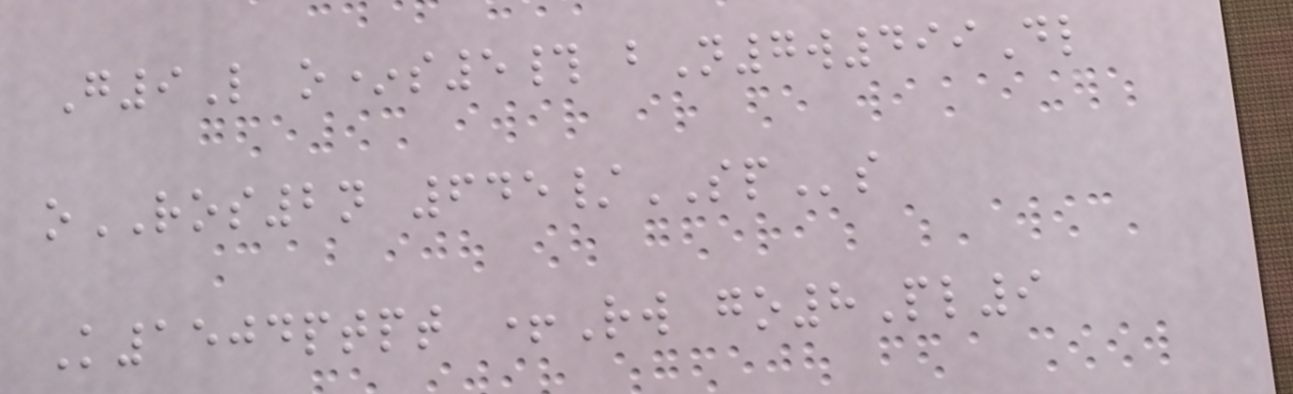G9L o*s5# bN7w499Dl
oROS2n 645/SPs
K1504ptpt +Rw go8Pl9
